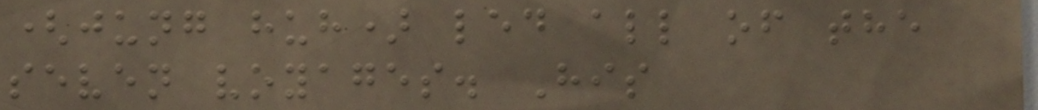(jung huh) led all of the
seven voyages. His
